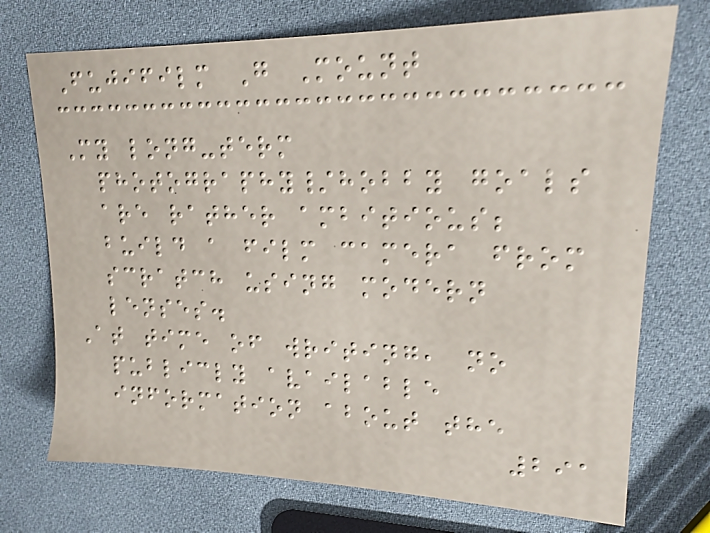Fujifilm G Mount
My long-term
photography/hobby goals
are rather ambitious;
build a film camera from
scratch using modern
lenses.
At time of writing, no
publicly available
information about the
291
